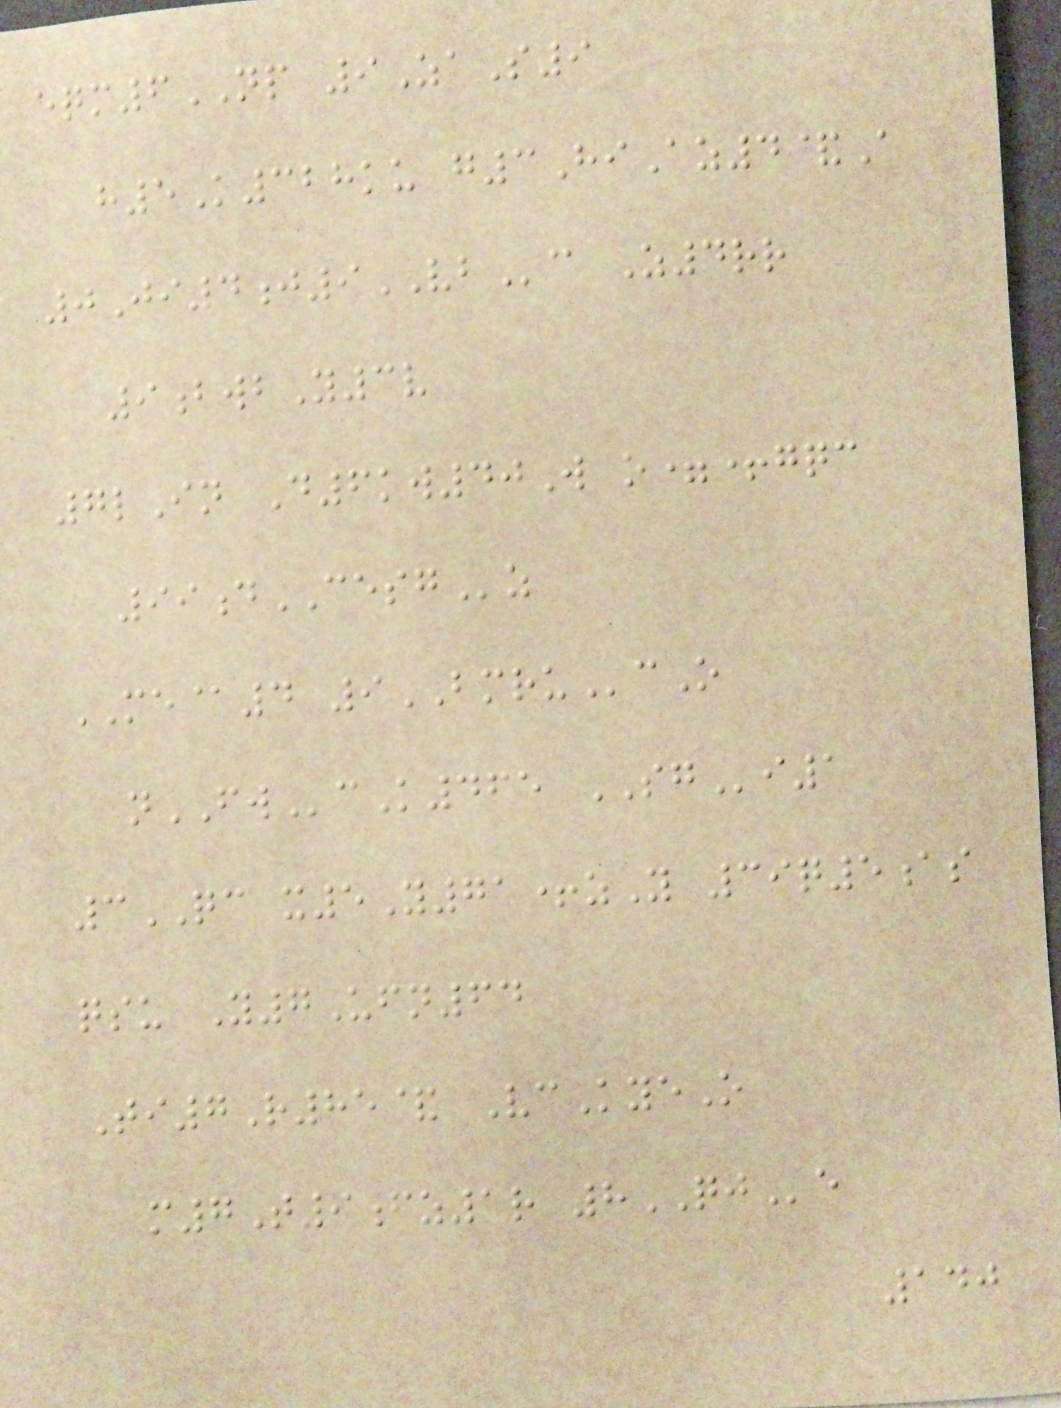eqm6NP 9ZaS9
h5K328ku g3HiAz4&A
0Ji4j9VBc Z4rr
9bwbY3v
7lIn D6kw40W o=+gqc
99dCESGz
ME@4 9BMRUcO
nFWcK465 SGi1
3QC x5Y71+zY 39q5as
qsu Y7Ufn64
Ti7R85& VcKyeO
m7T9fz1r 8QJe
140
